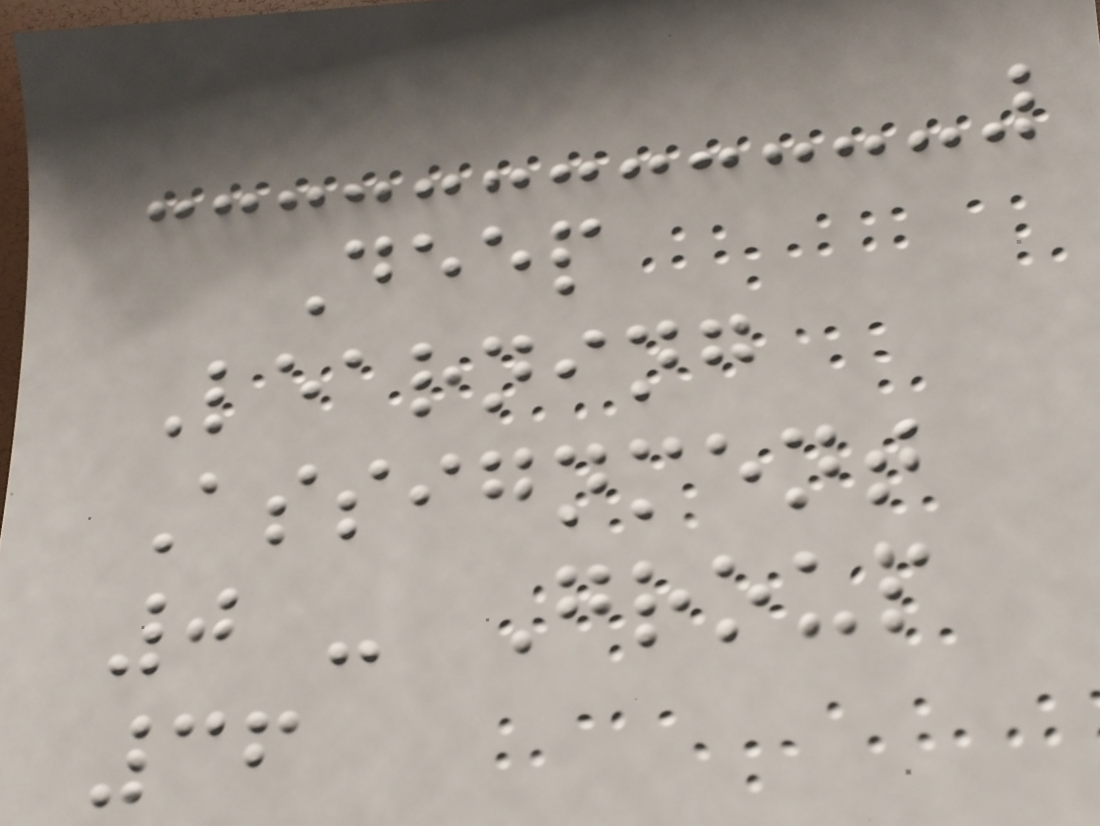Deep
Learning
Assignment
0 - Group
36
